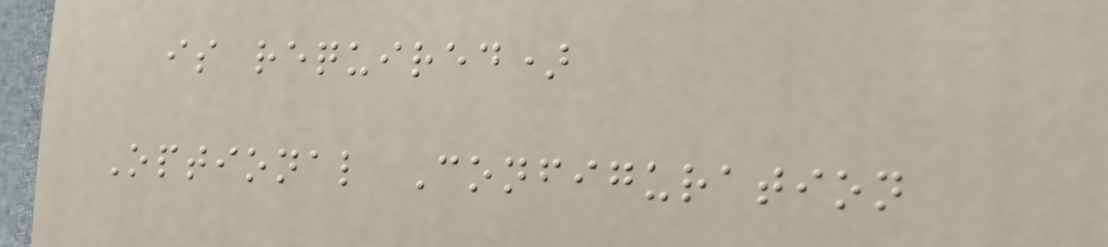is required)
Optional Configuration
